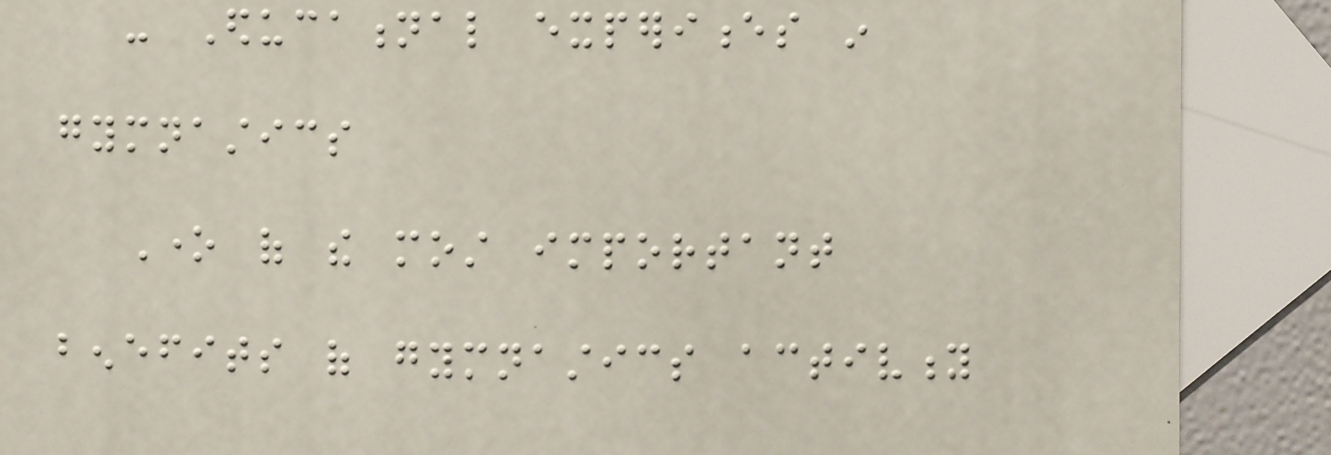- Educational experiences in
gymnastics
One of the most important
benefits of gymnastics activity
